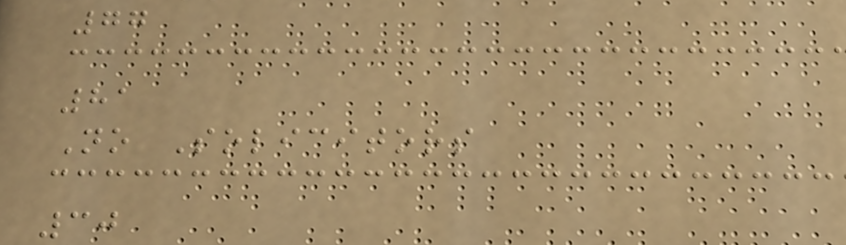77
81
No Solicitors
30
